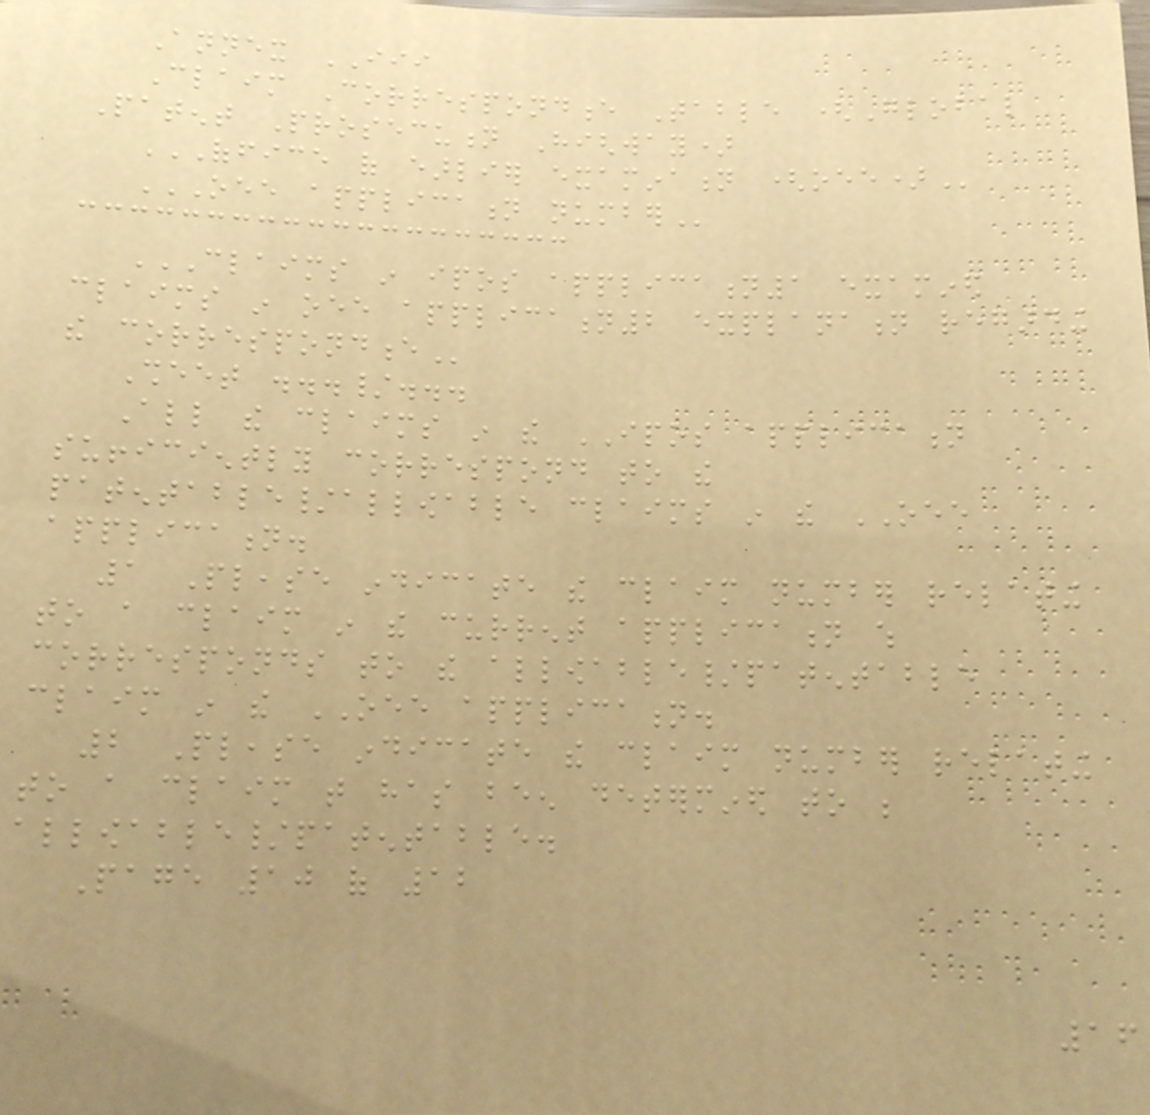Annex III
Claim Correspondence Table (Global
Patent Prosecution Highway)
OFFICE OF EARLIER EXAMINATION (OEE)
OEE APPLICATION NUMBER
CLAIMS IN IPOS APPLICATION1 EXAMINED
CLAIMS IN OEE APPLICATION2 EXPLANATION REGARDING
THE CORRESPONDENCE
Sheet .../...
All the claims in the IPOS application
sufficiently correspond to the
patentable/allowable claims in the OEE
application.
1 Please indicate the claim number relating
to a claim in the current application which
corresponds to the allowable/patentable
claim in the OEE application.
2 Please indicate the claim number relating
to a claim that has been determined to be
allowable/patentable.
Page 10 of 12
16
